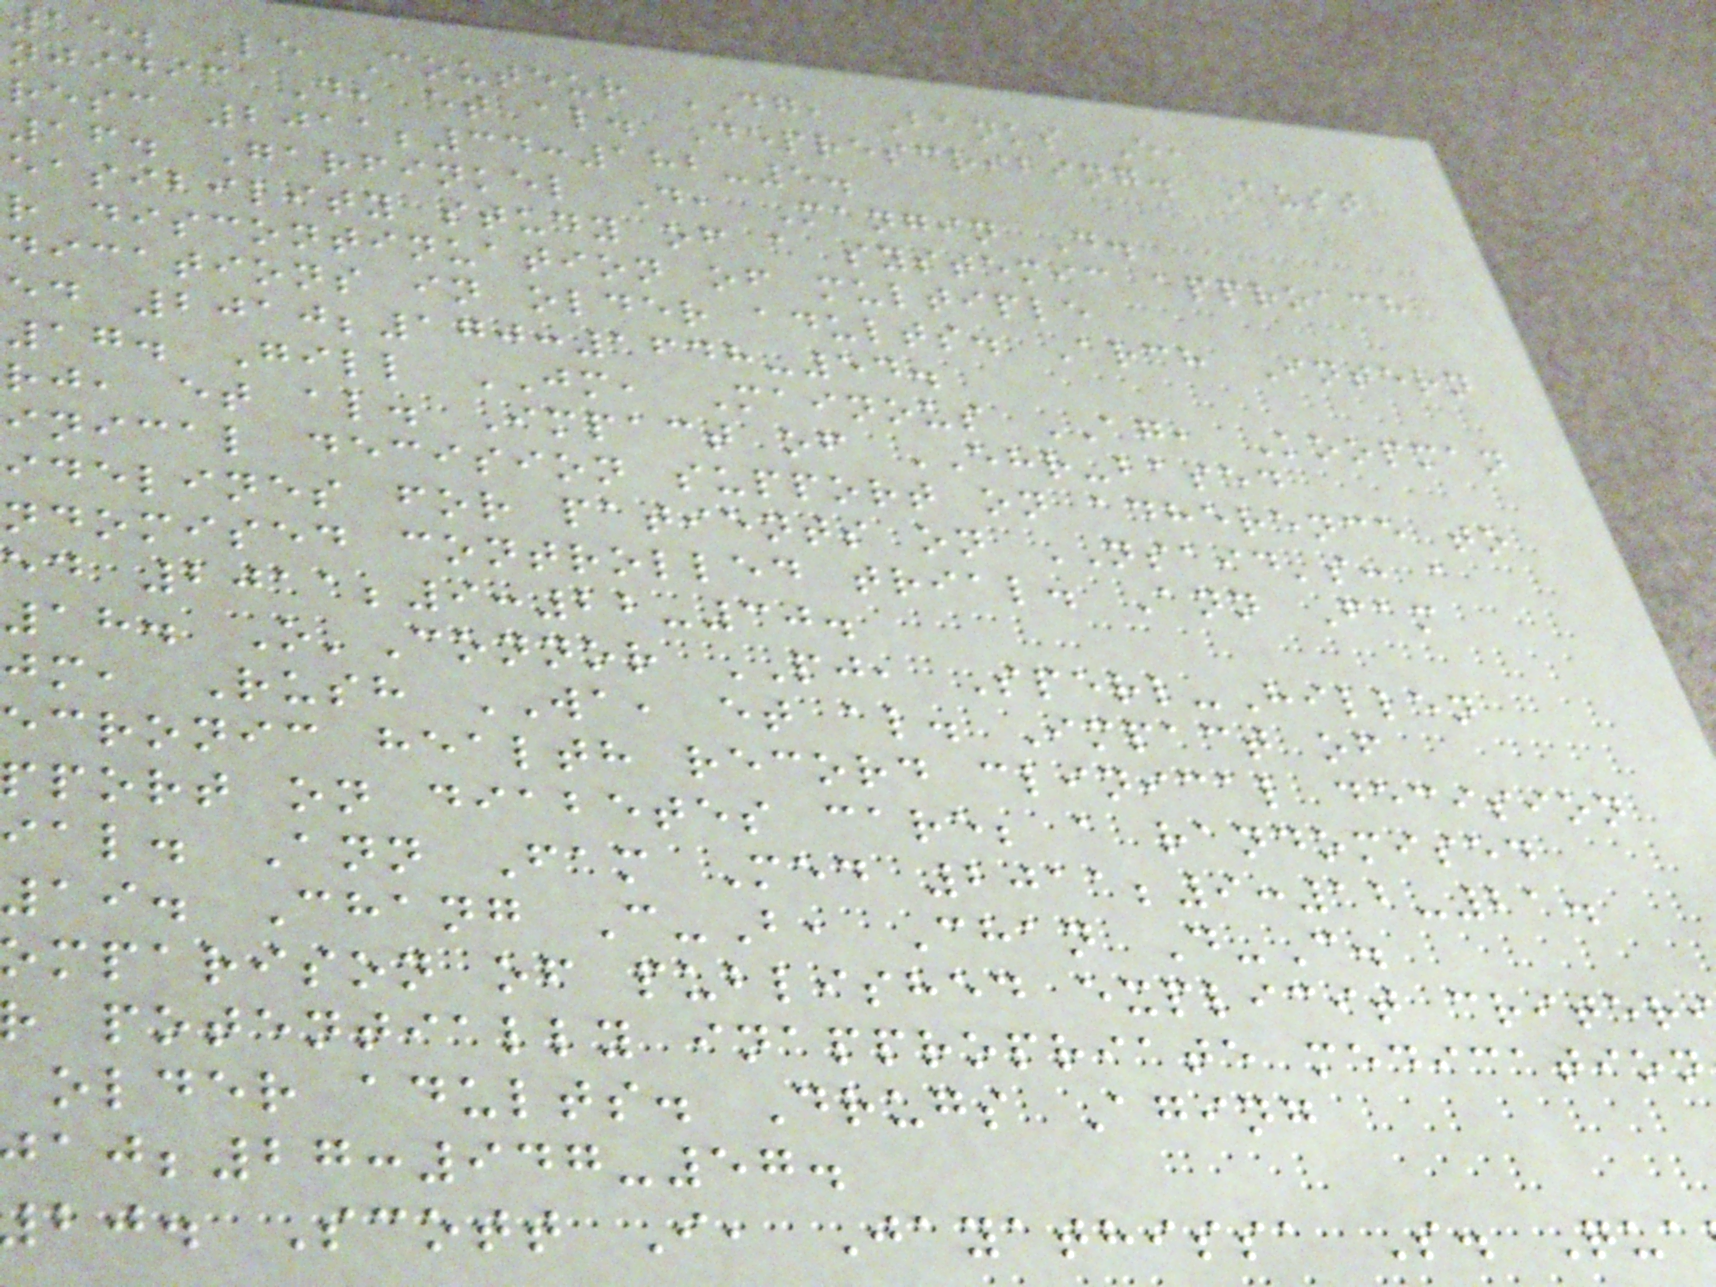15. Le Couteur DG, Banks E,
njidic D, et al. Deprescribing. Aust
resc 2011;34:182-5.
16. Garfinkel D, Mangin D.
easibility study of a systemic approach
r discontinuation of multiple
dications in older adults. Arch Intern
ed 2010;170:1648-54.
17. Gill JM, Mainous AG, Koopman
rj, et al. Impact of EHR-based
inical decision support on adherence to
idelines for patients on NSAID's: a
ndomised controlled trial. Ann Fam
ed 2011;9:22-30.
18. O'Connor PJ, Sperl-Hillen
jm, Rush WA, et al. Impact of
ecronic health record clinical decision
pport on diabetes care; a randomised
ial. Ann Fam Med 2011;9:12-21.
19. Chang C-B, Chan D-C.
omparison of published explicit criter
potentially inappropriate medication
older adults. Drugs Aging
;27:947-57.
bj. Scott I, Jayathissa S. Qua
